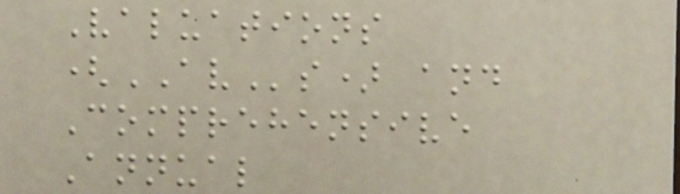Valuations
(AVs) and
Comprehensive
Annual
